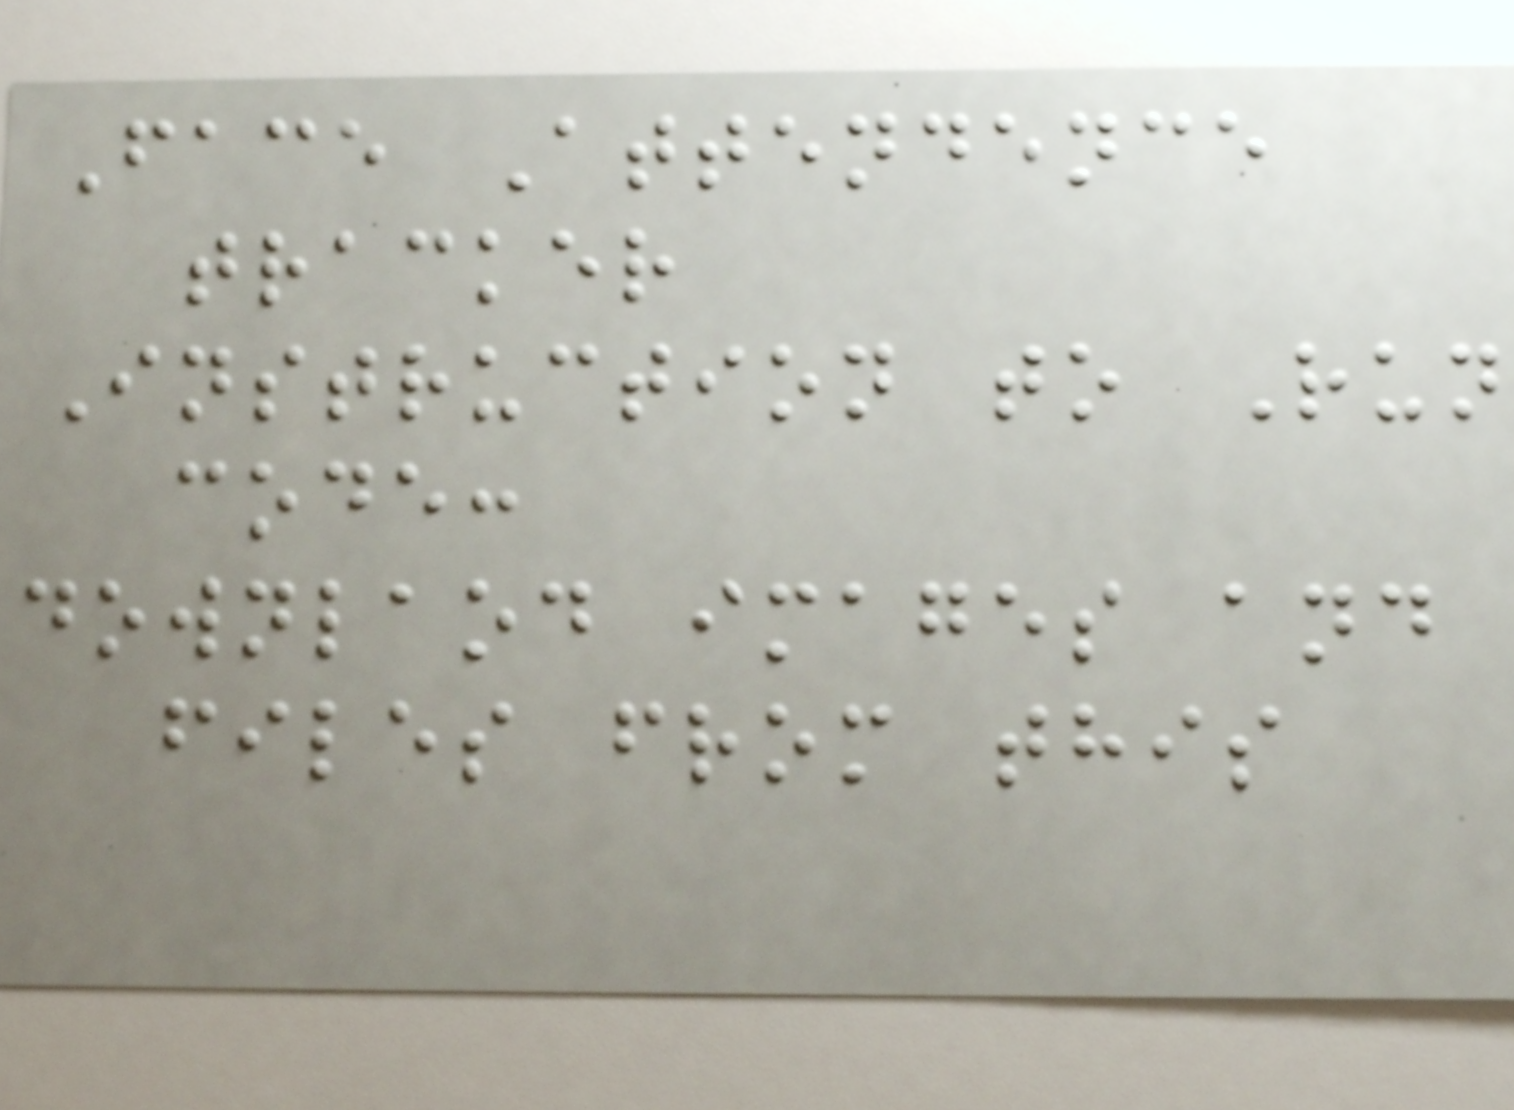Face Attendence
tracker
Instruction to Run
code:
downlaod images and
files from this
